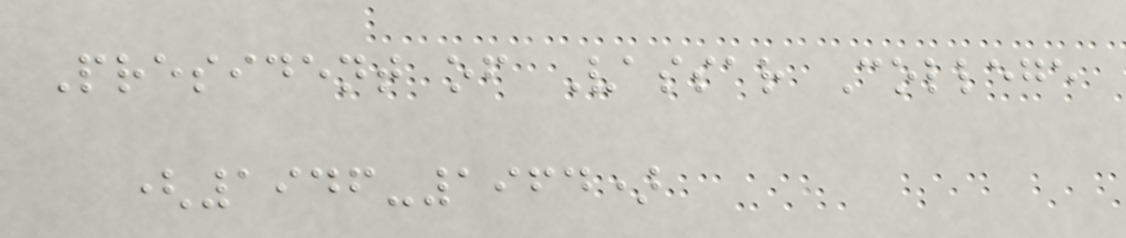President of Vassar College
(1946-1964)
